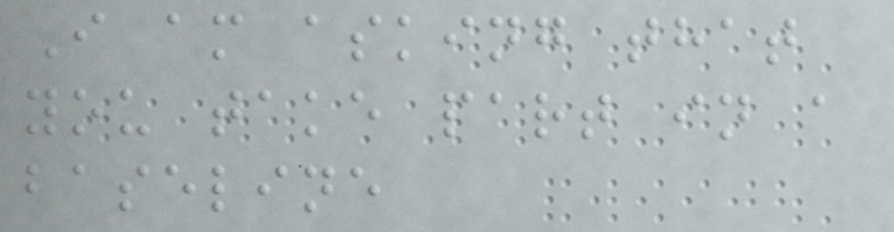I am asking that
you take part in a
baseline
